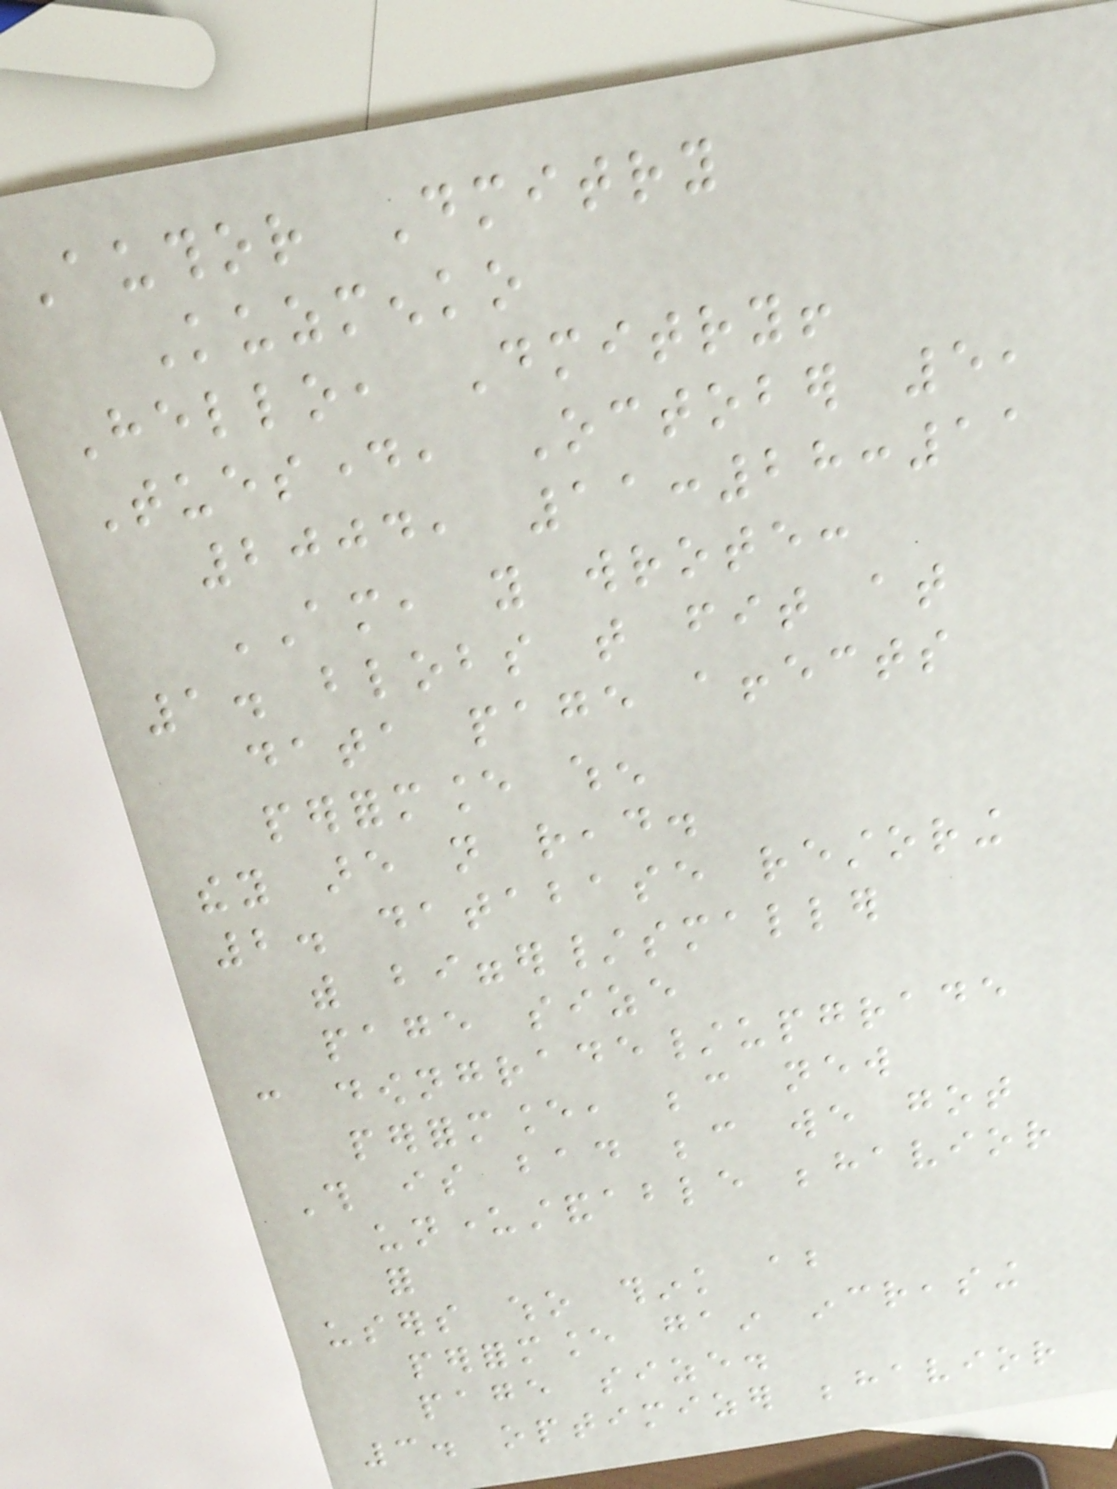Author Dmitry
Kuzmenko
Hello, Dmitry!
Tuesday, October 5,
2004, 11:28:11
AM, you wrote:
1. blobs that fit at
data page affects
performance when
they are not read.
2. database restoring
with bigger/smaller
page size
can downgrade/upgrade
performance, because new
This is bad because we got
ununderstandable behavior
for
users who think about
performance gain increasing
page size.
3. optimizer behavior
